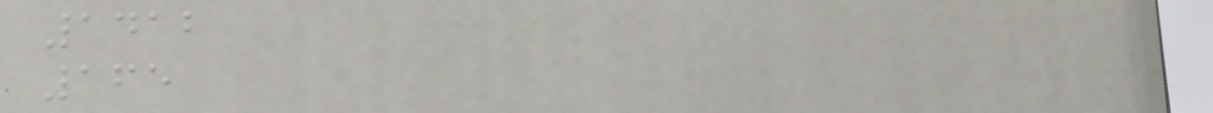1412
165
